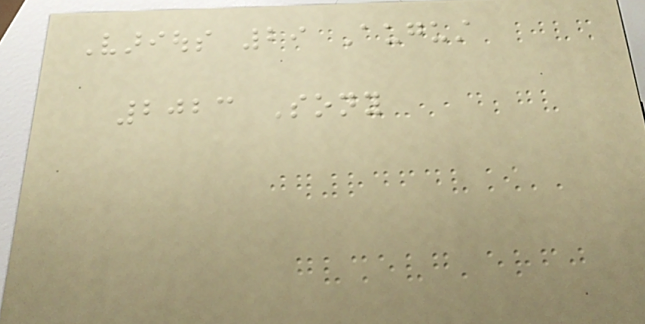Various 29 August
2023 Sony
